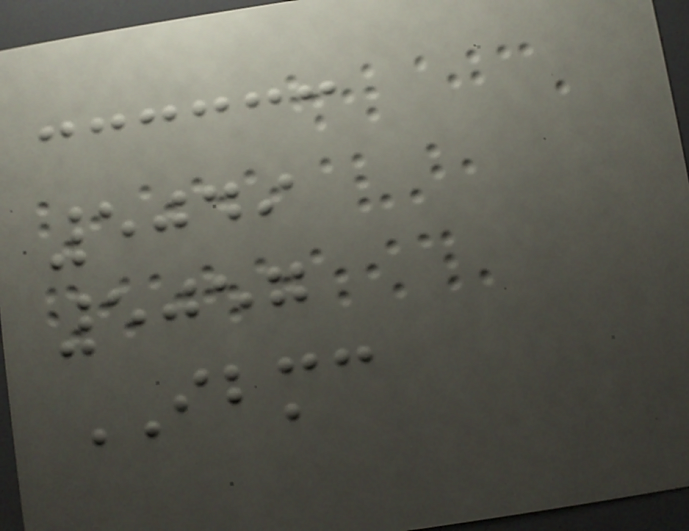5049
5057
IBMC
